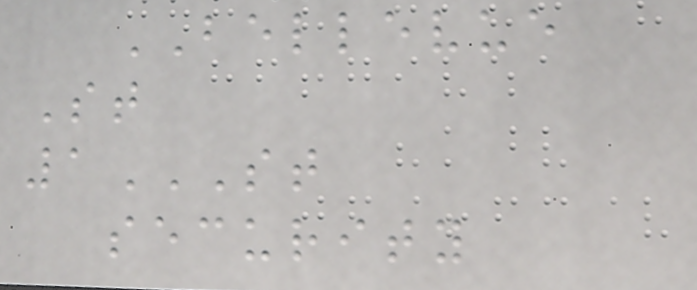BELLEVUE
St
1ST
SECURITY
